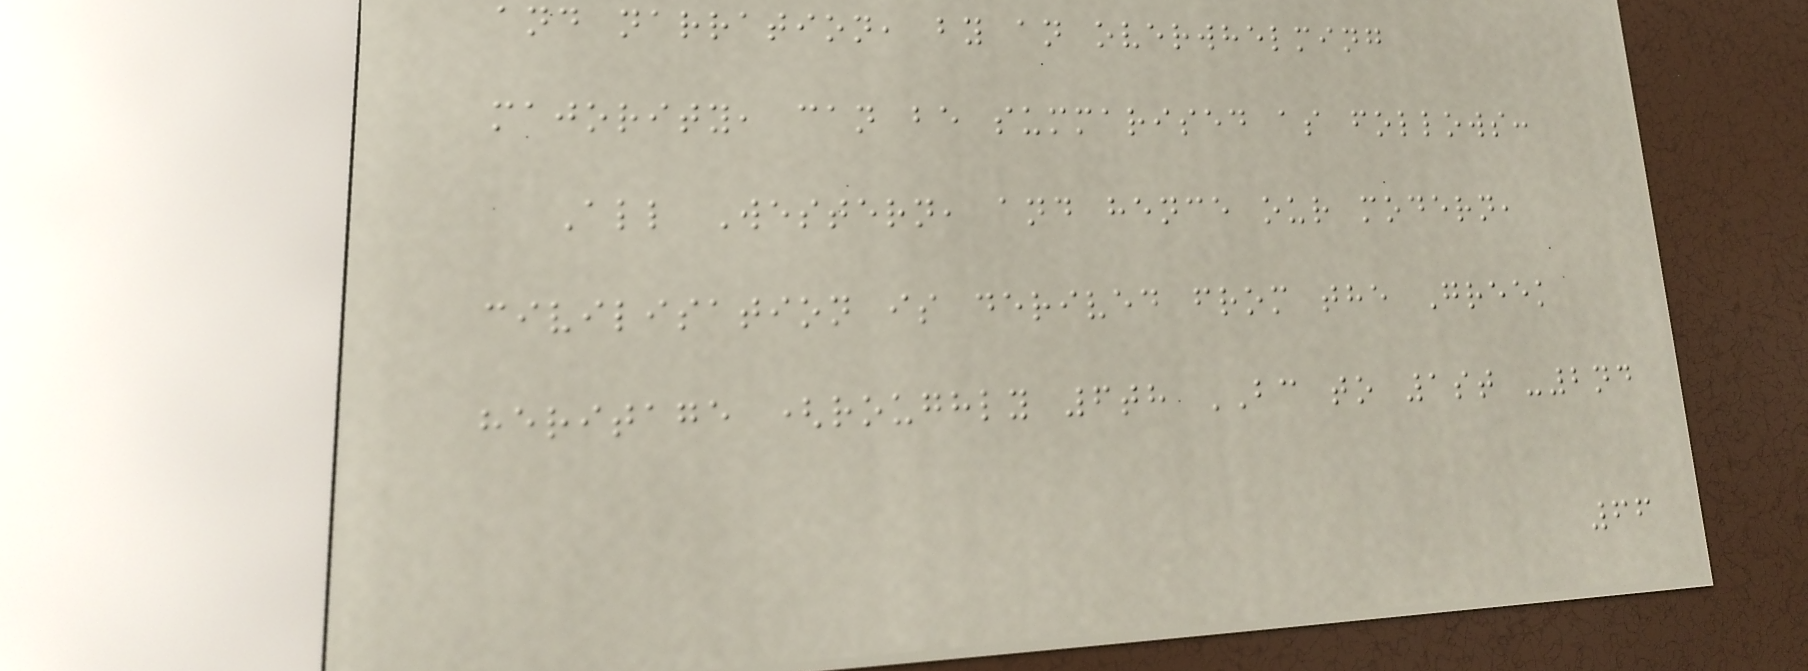and narration, by an overwhelming
majority, can be summarised as follows:
All Western, and hence our modern,
civilisation is derived from the Greek
heritage (roughly 6th BC to 1st -2nd
66
